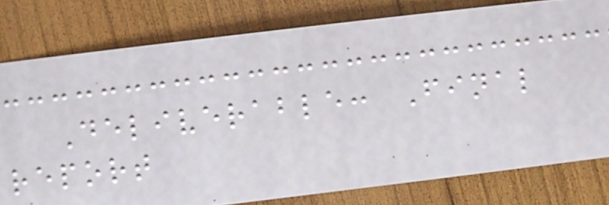Deliverable: Final
report
